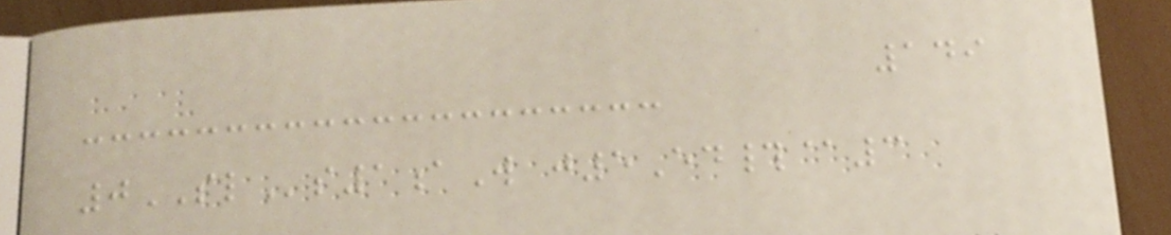149
0SLs1aW j5Ed#@3
